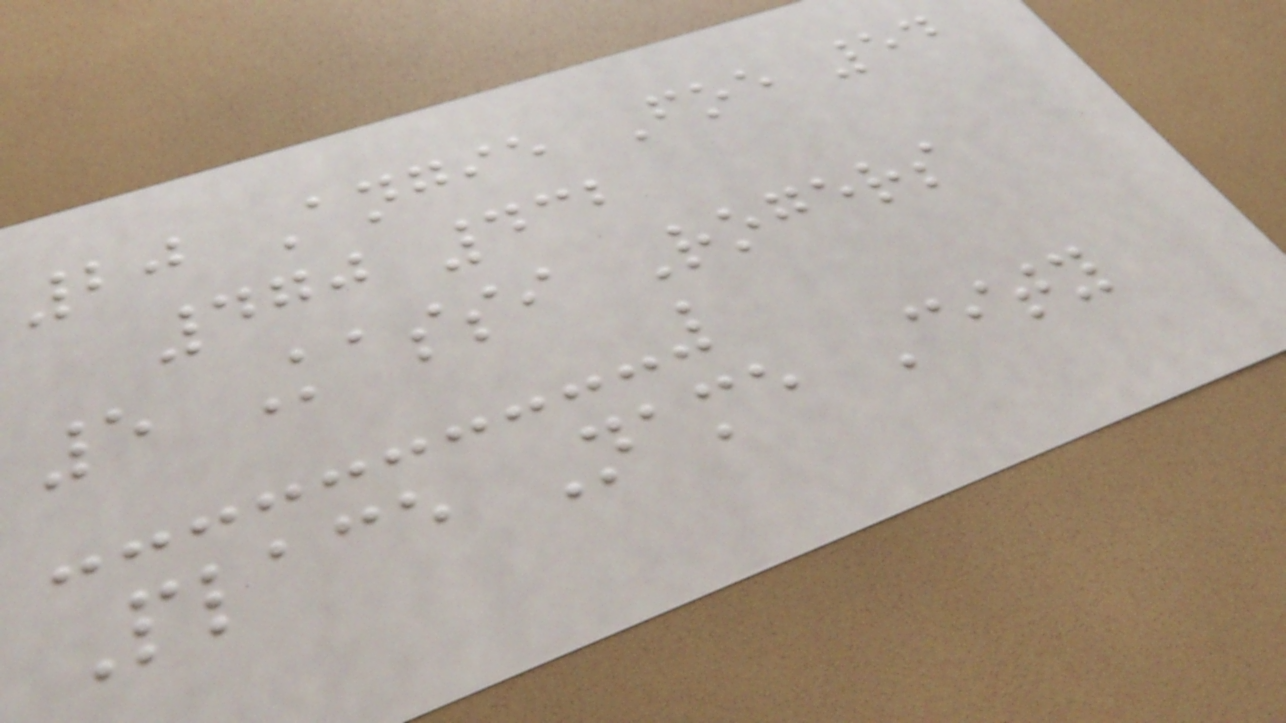20 Angie Foe 54
470 432
5 Kassi Rogers
Place Name City
